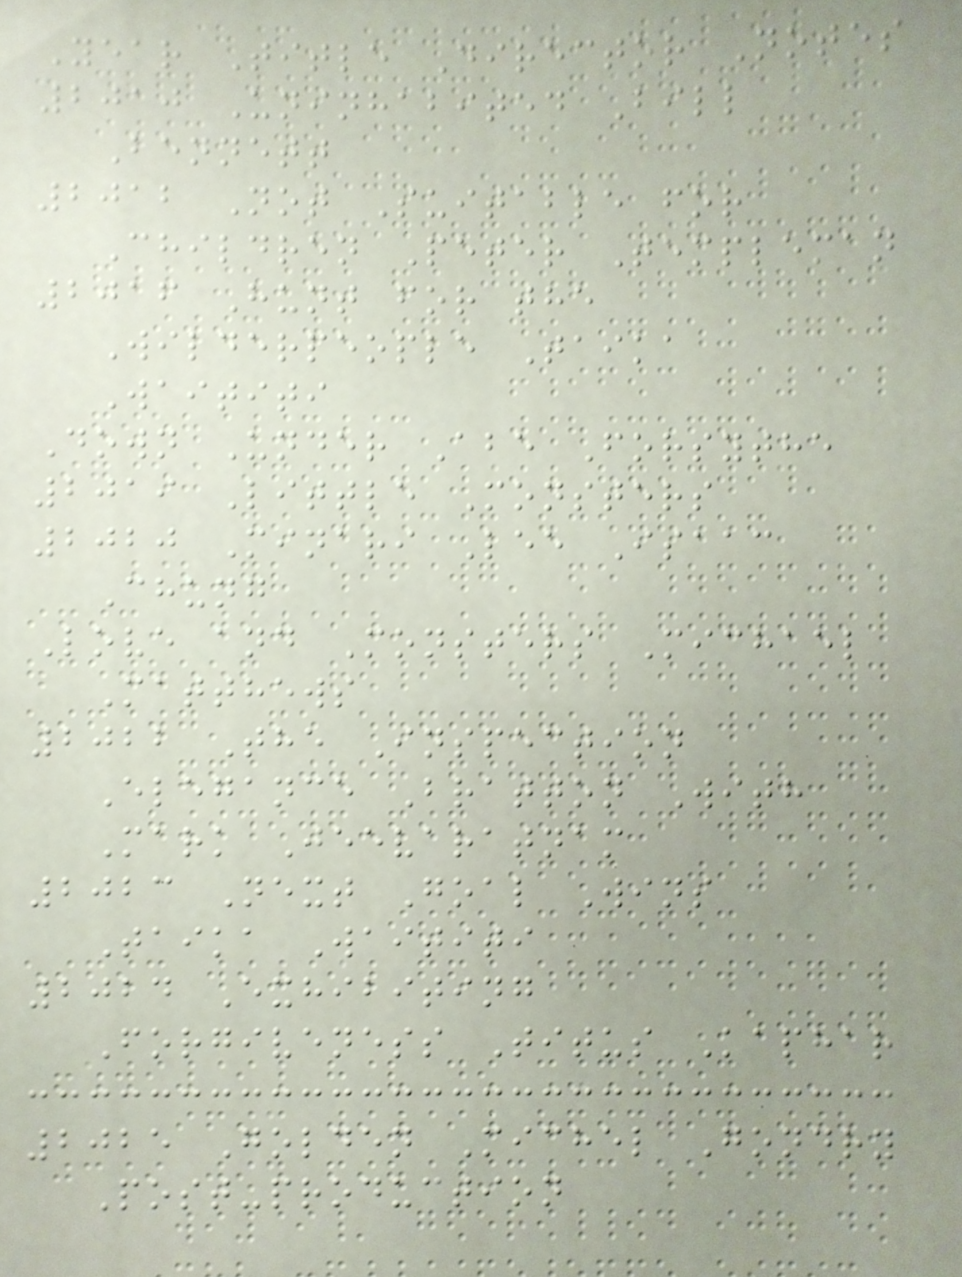Year Title Director Notes
2010 Uninhabited Bill
Bennett
2012 Not Suitable for
Children Peter Templeman
2016 Hunt for the
Wilderpeople Taika
Waititi
Down Under Abe Forsythe
2019 Little Monsters
2020 Minari Lee Isaac
Chung
Love and Monsters Michael
Matthews
2022 The Inspection
Elegance Bratton With
Mark Jeevaratnam
2023 Next Goal Wins
Taika Waititi
2024 Exhibiting
Forgiveness Titus Kaphar
2025 Golden Michel Gondry
Post-production
